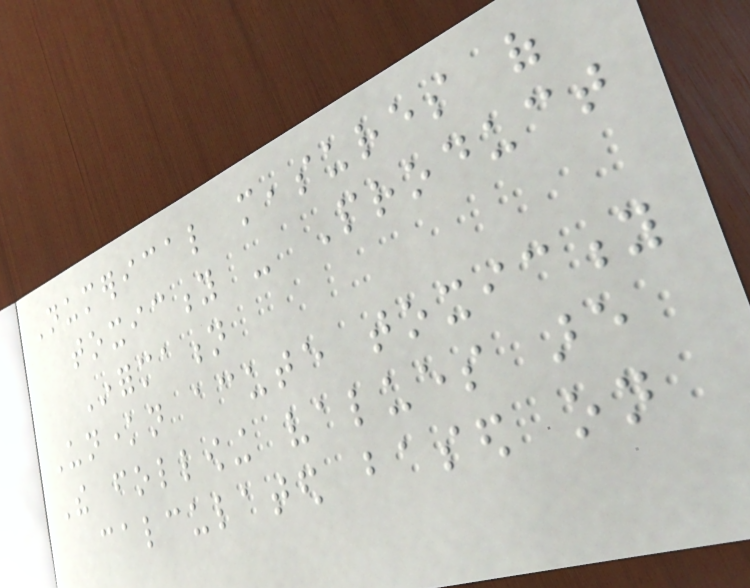Numerical measures of
toxicity - Product
Information
Unknown acute toxicity
The following values are
calculated based on
